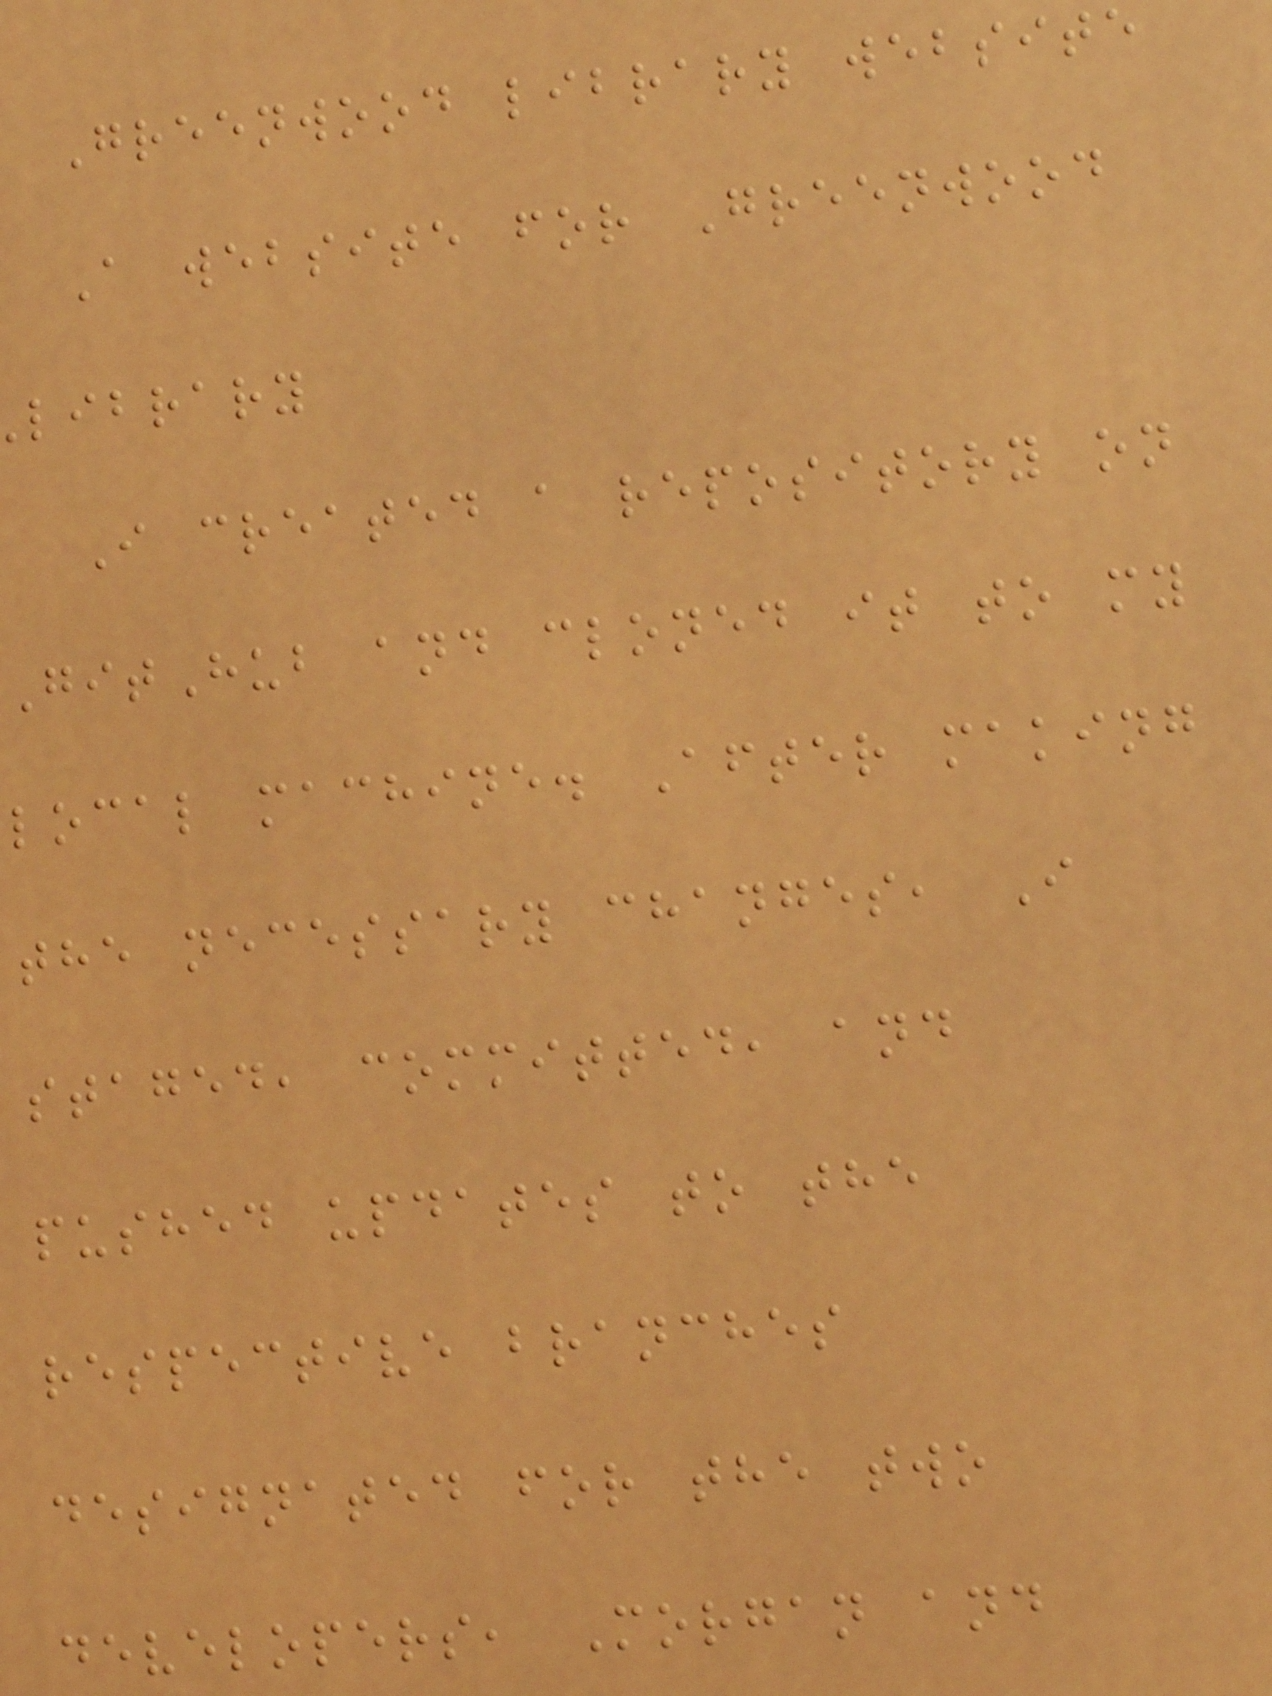Greenwood library website
A website for Greenwood
library
I created a repository on
GitHub and cloned it to my
local machine. After making
the necessary changes, I
staged, committed, and
pushed updates to the
respective branches
designated for the two
developers, Morgan and
